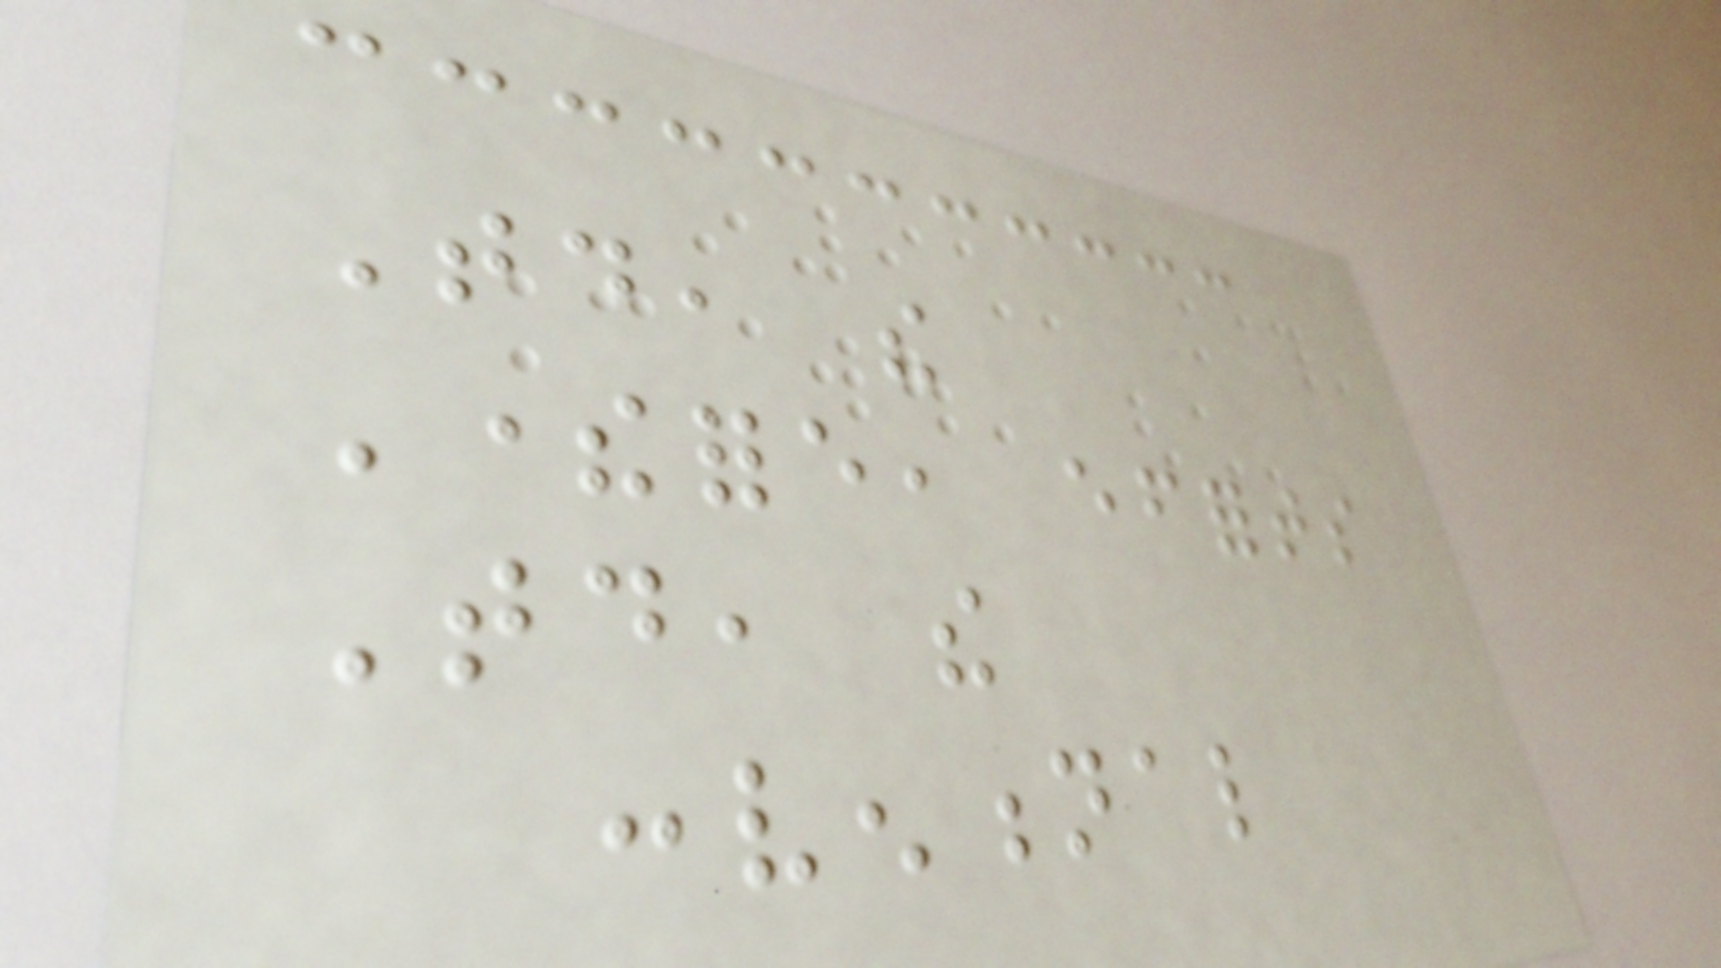Today, the
Therefore, efforts
Today, the
conventional
